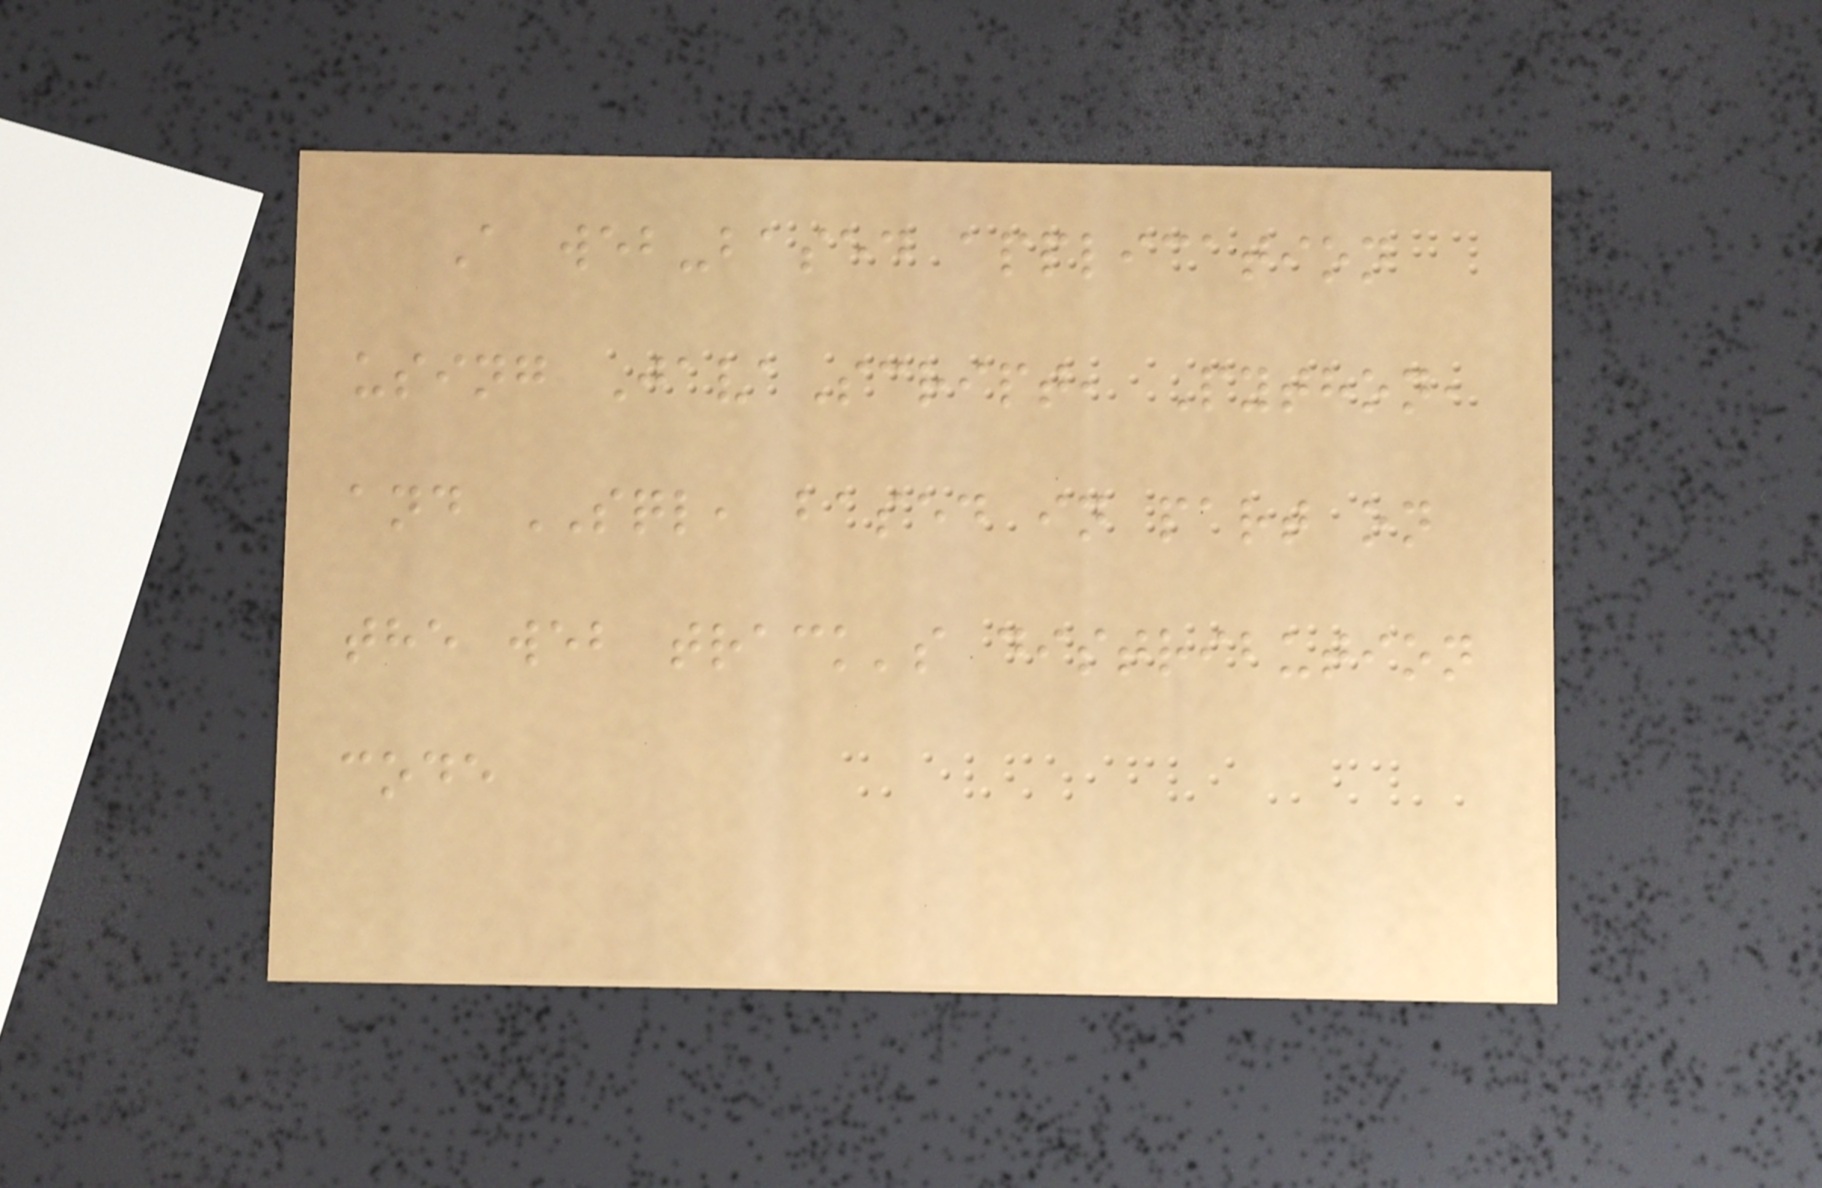A web-based application
using JavaScript, Python,
and SQL, based in part on
the web track's distribution
code
